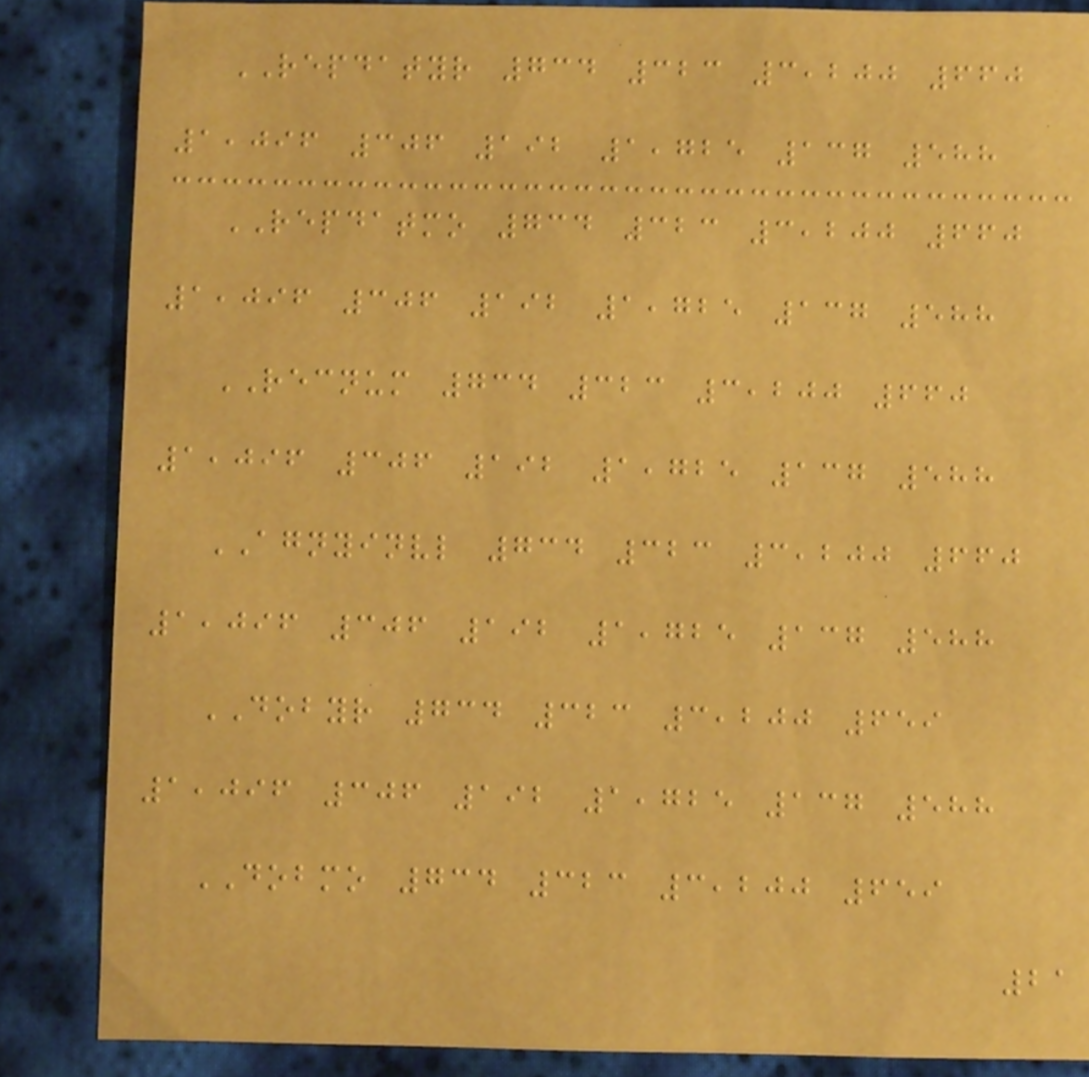REPDATYR 734 323 3,200 660
1,096 306 192 1,725 137 588
REPDATMO 734 323 3,200 660
1,096 306 192 1,725 137 588
RECNUM 734 323 3,200 660
1,096 306 192 1,725 137 588
AGNYINVL 734 323 3,200 660
1,096 306 192 1,725 137 588
DOBYR 734 323 3,200 659
1,096 306 192 1,725 137 588
DOBMO 734 323 3,200 659
21
